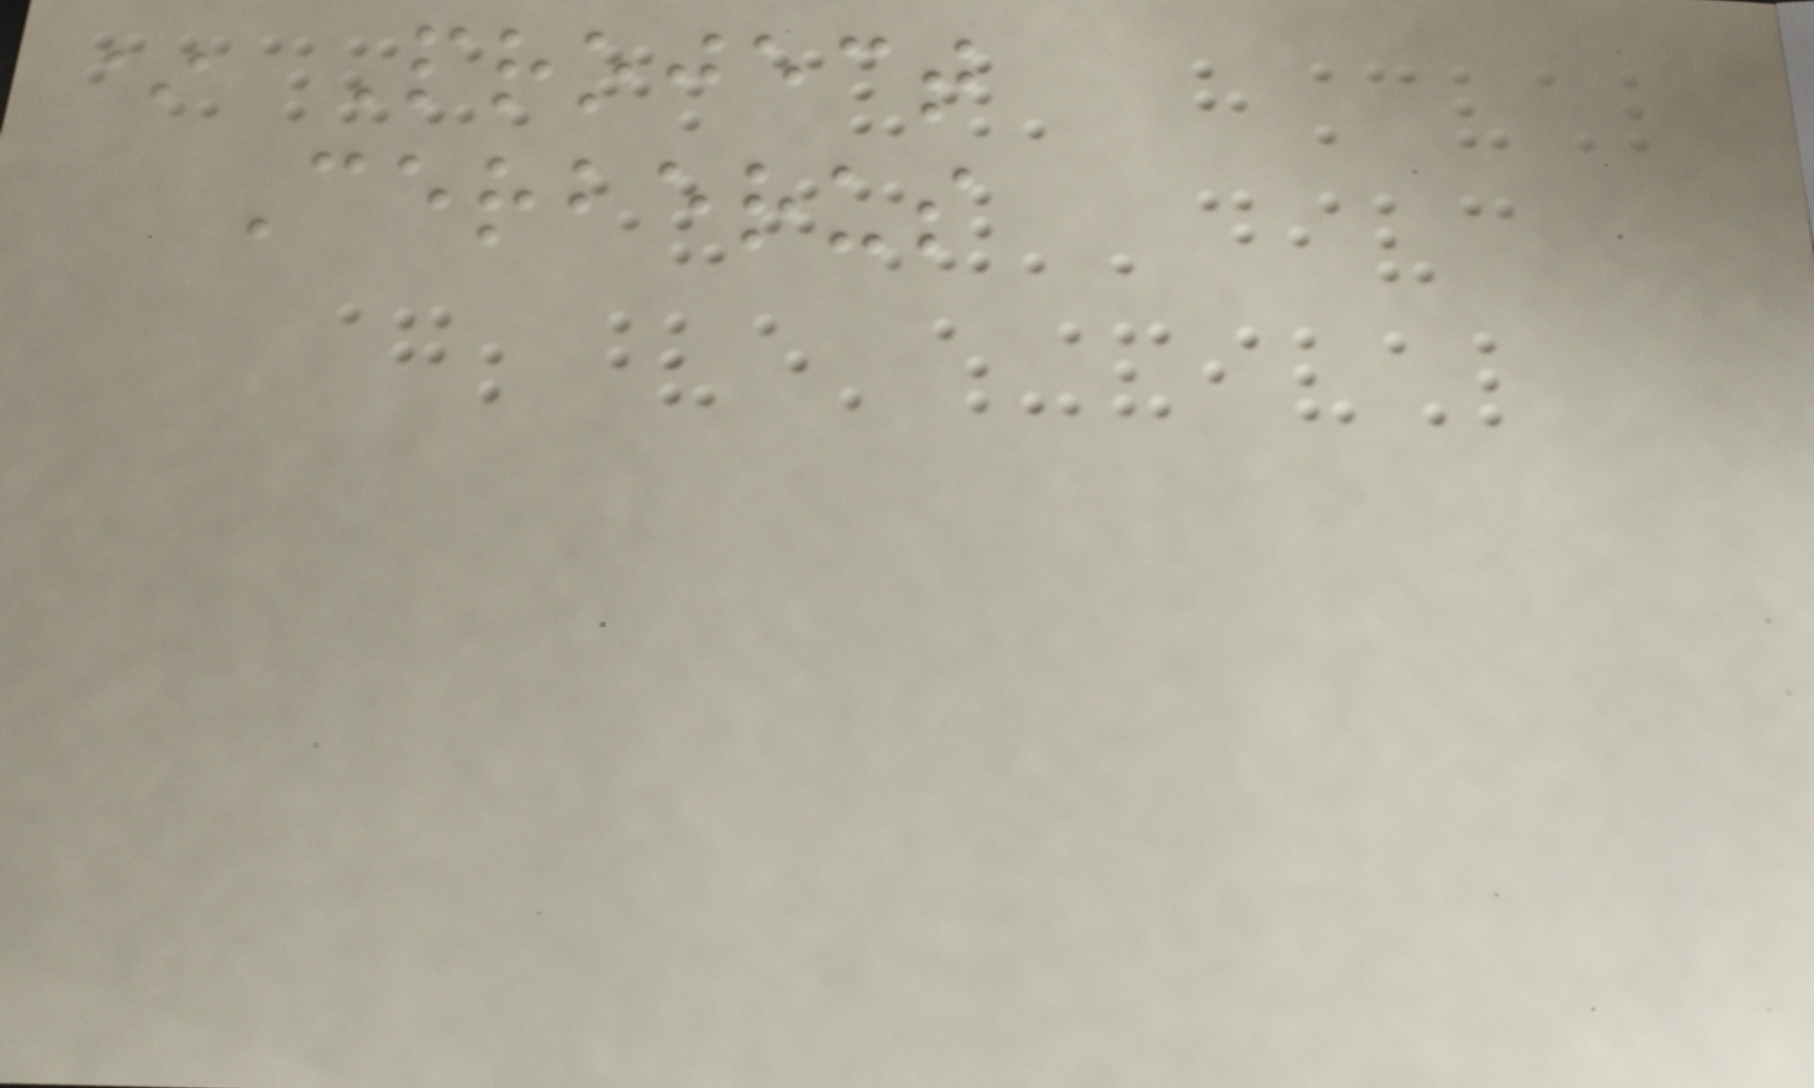* Project
Cerberus
